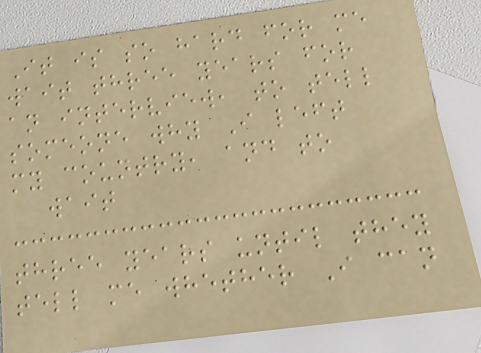It is so hard for me
wait three years for
an interview, to tell
someone why I left
my country, and to
wait
three years until they
tell me whether I can
